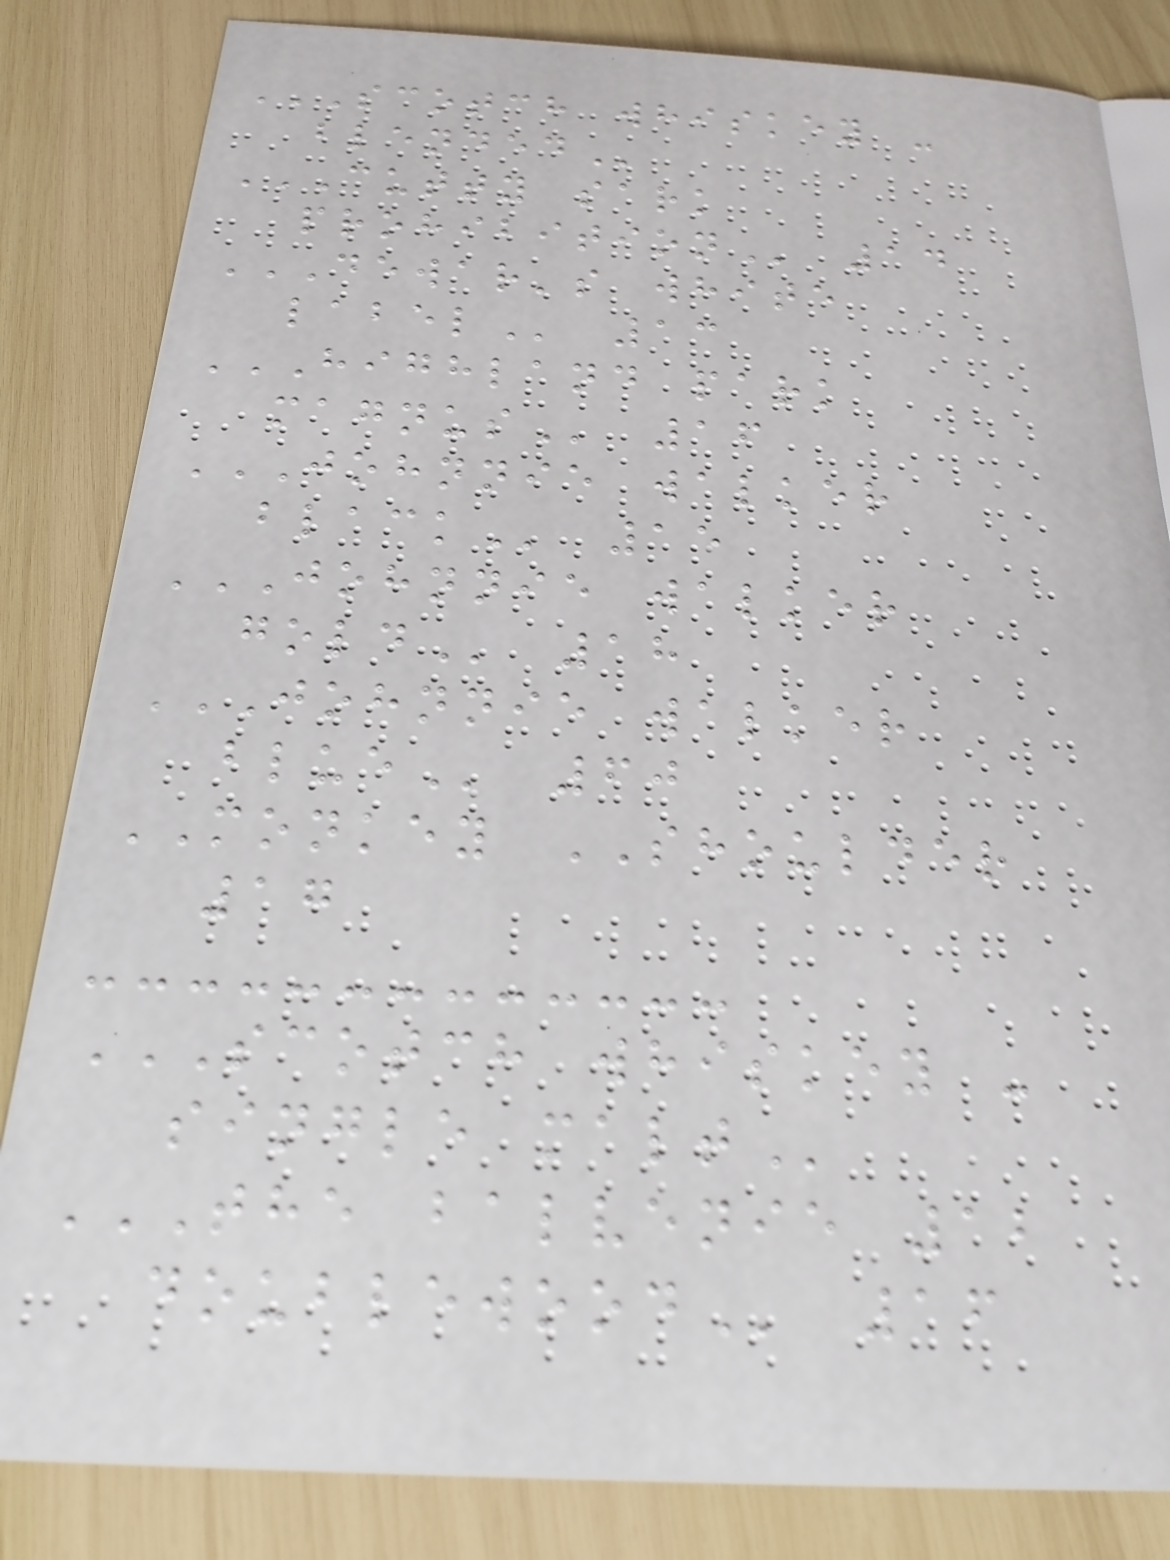SCOTCH WHISKEY -
BLENDED
CUTTY SARK
PROHIBITION 14
DEWAR'S WHITE
LABEL 13
HIGHLAND PARK
MAGNUS 16
JOHNNIE WALKER
BLACK 15
JOHNNIE WALKER
GOLD 18
JOHNNIE WALKER
BLUE 60
MONKEY SHOULDER
17
SCOTCH WHISKEY -
SINGLE MALT
THE BALVENIE 12
DOUBLEWOOD 16
